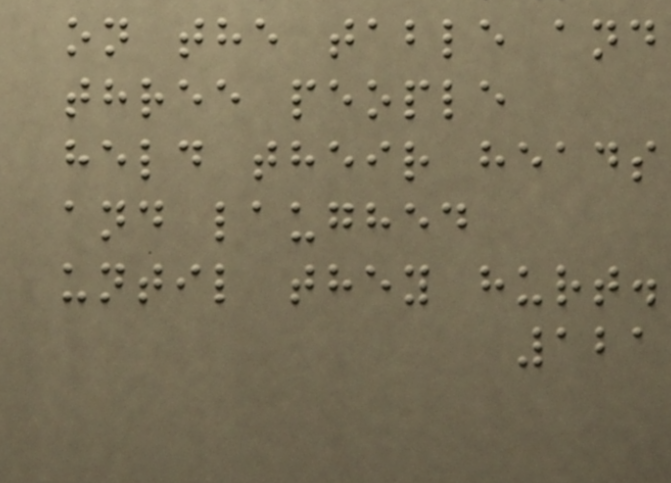on the table and
three people
held their heads
and laughed
until they hurt.
121
